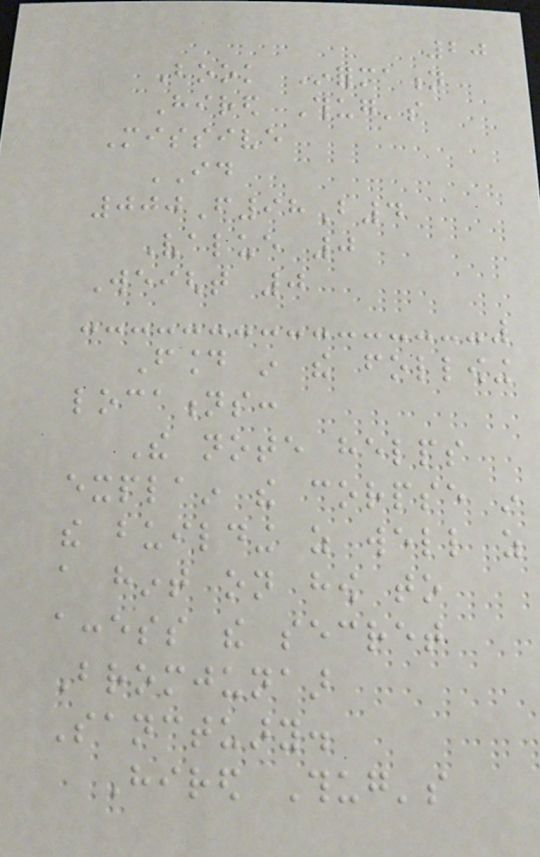20
Book Information
Hired Thug's
Missive
ID
000F98B4
Value 0
Weight 0
Found in the following
locations:
The note helps
explain the corpse in
the building as well as
a hint on how to
access the secret
Bromjunaar
Sanctuary.
Hired Thug's
